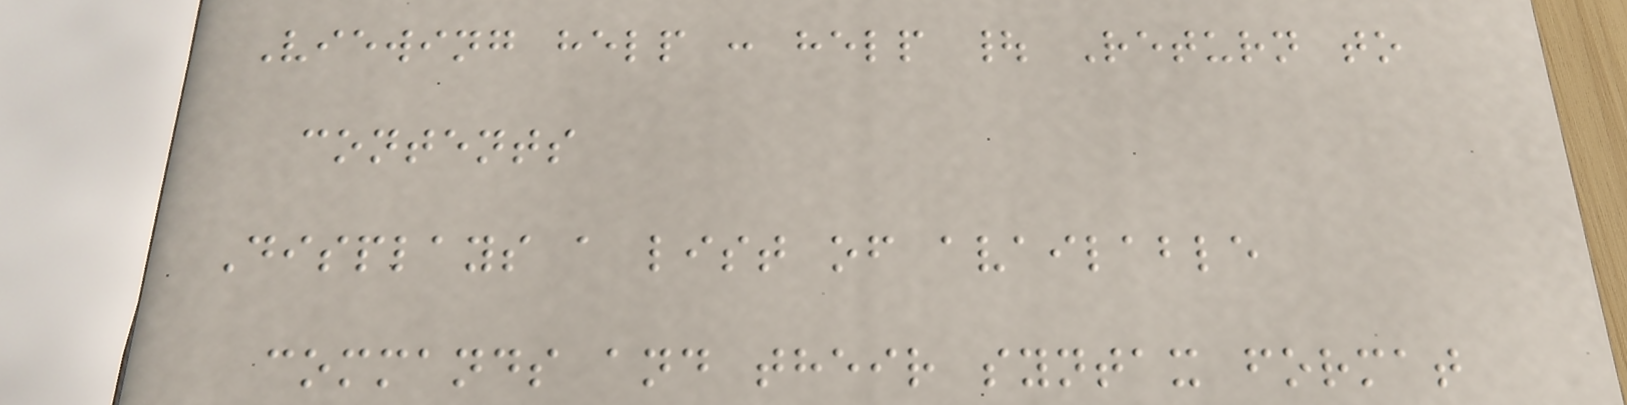Viewing help : help | Return to
contents
Displays a list of available
commands and their syntax format
